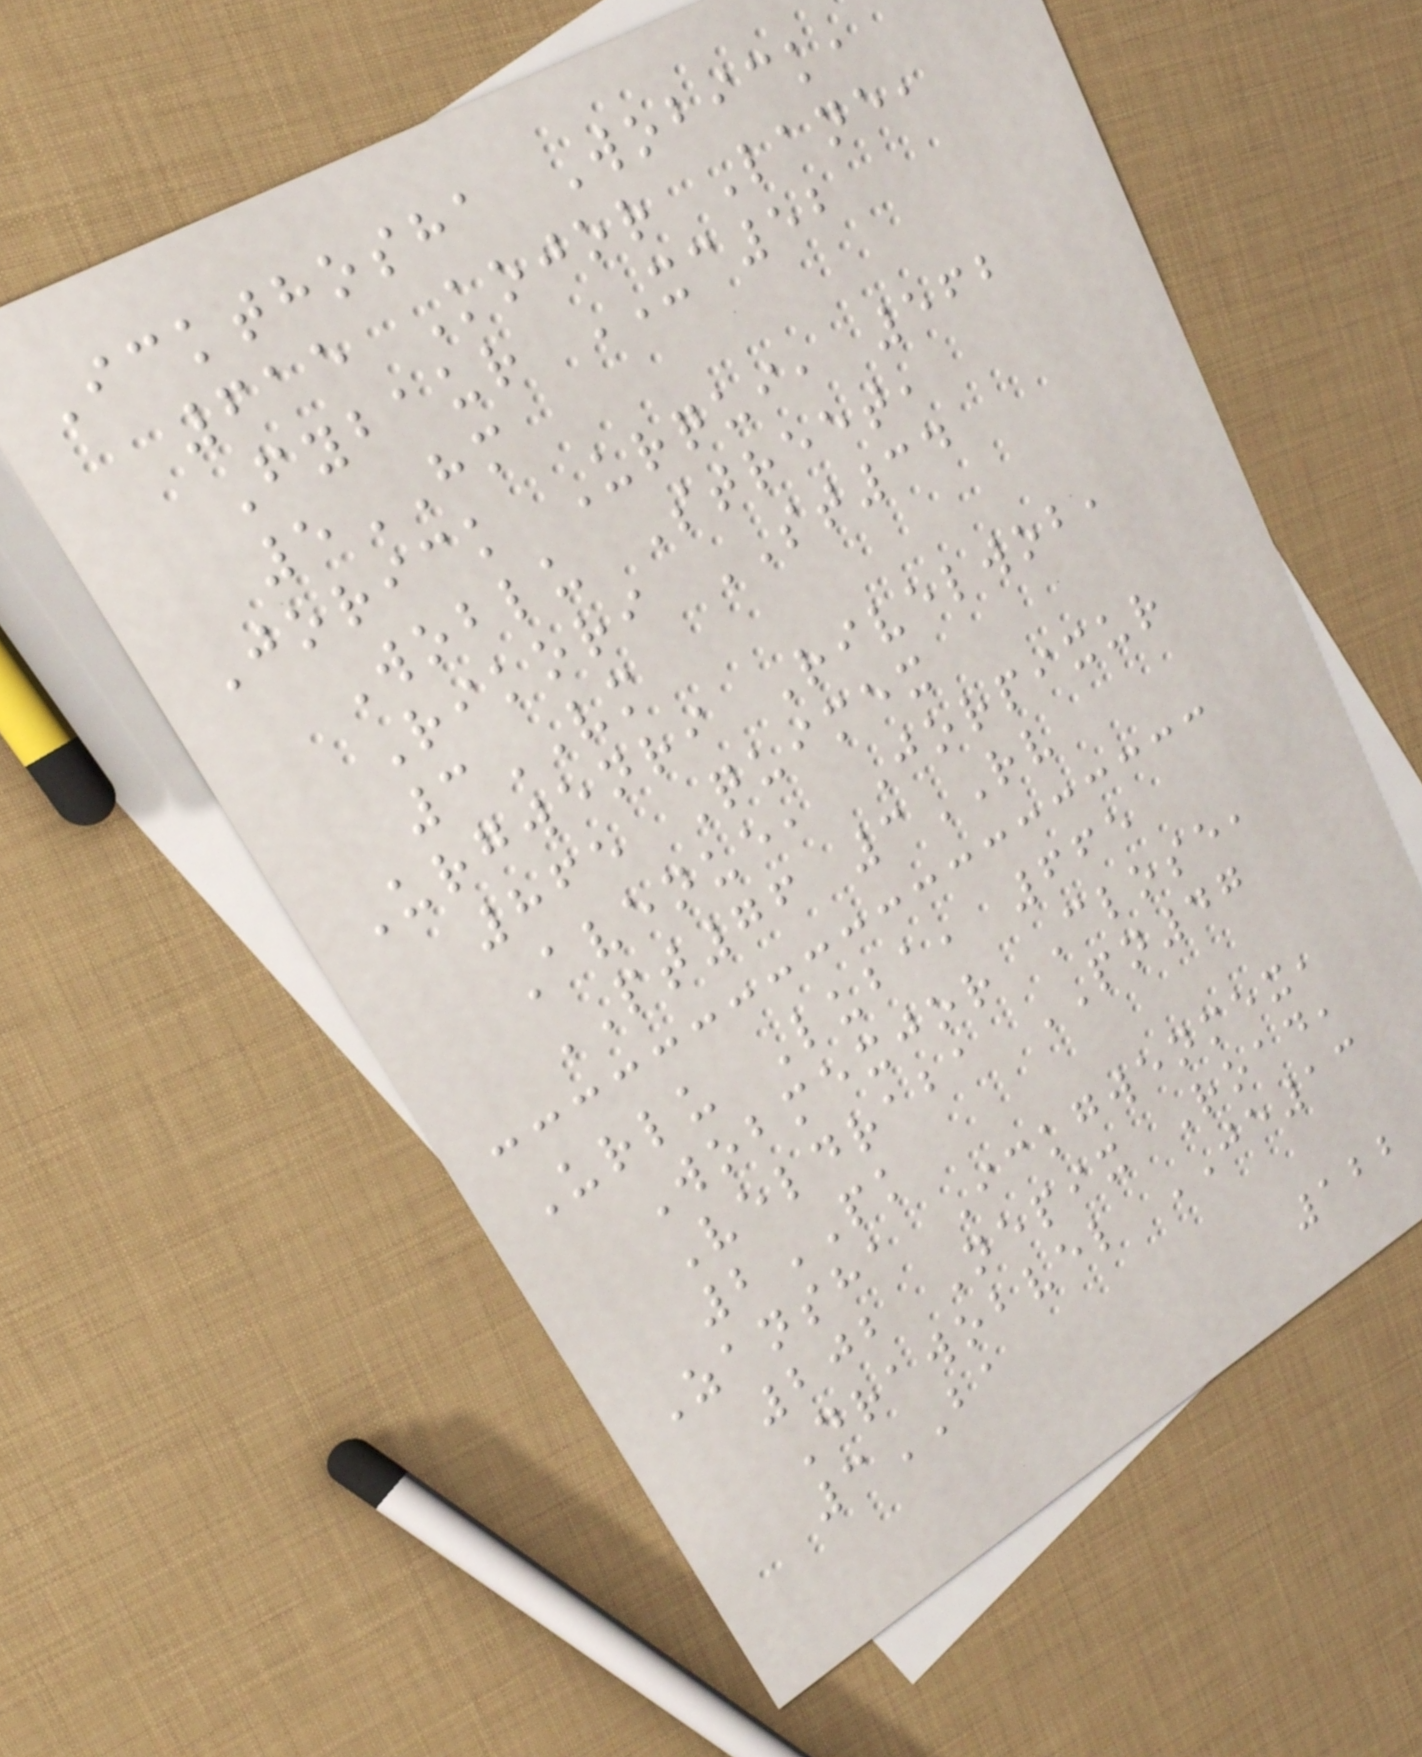Ickthosha Wobick,
615 Kojor Lane,
Fybaur XC52
5HM
Jorick Urqui, 562
Woblu Street,
Rikori ST34
3VM
Urgwenri Rivelwob,
865 Quimex
Avenue, Jorpixur
PT76 3RV
Urlu Luba, 665
Wobmexjor Close,
Veldraba PN47
2PK
Zansha Ickgwenmex,
202 Nepix Road,
Drawobvel JE13
3BA
122
